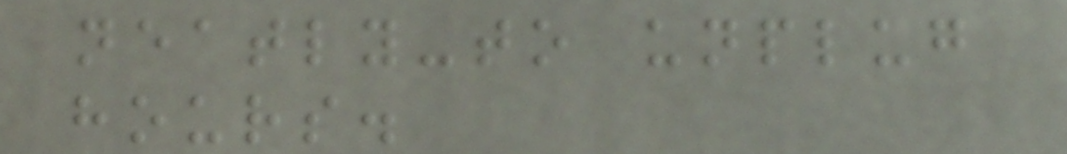neatly-to unplug
hours.
